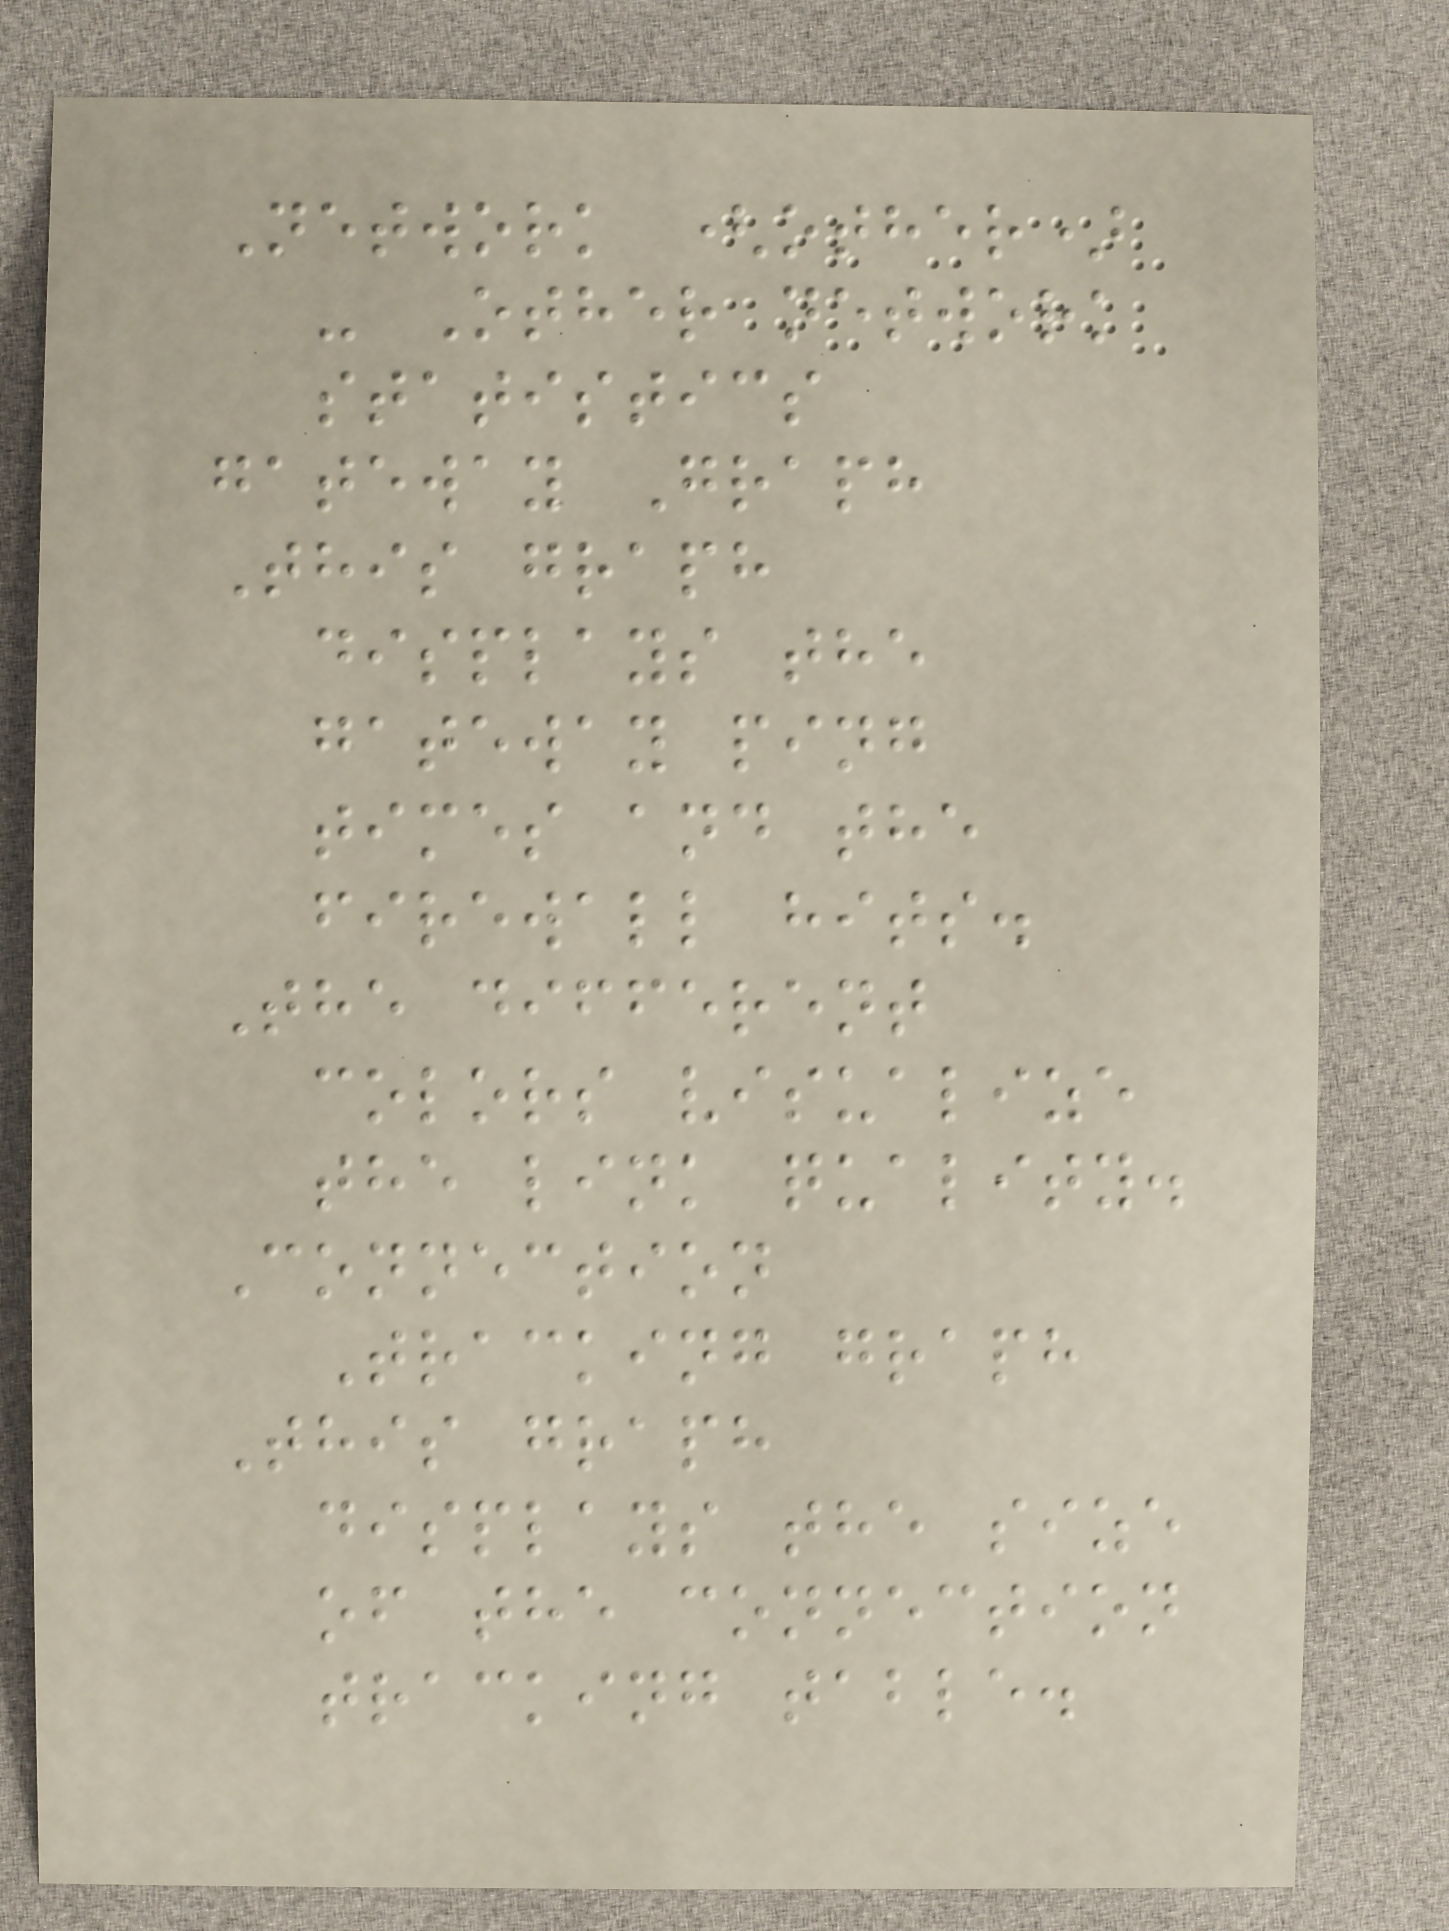Network (other)
- Other network
statistics
gateway Graph
This graph
displays the
gateway ping
times and the
firewall hits.
The different
colors visualize
the link quality.
Connection
Tracking graph
This graph
displays the size
of the connection
tracking table.
